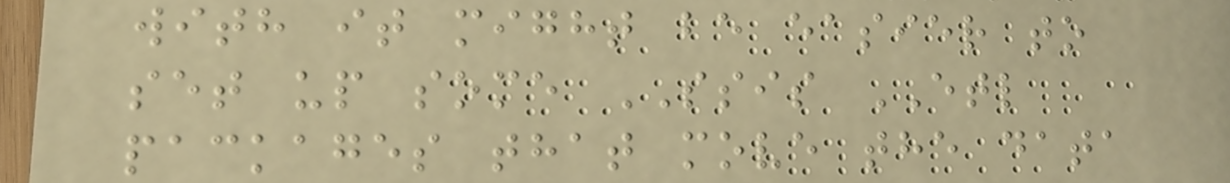with it might be easier to
set up some SSIS ETL
packages that move the data
